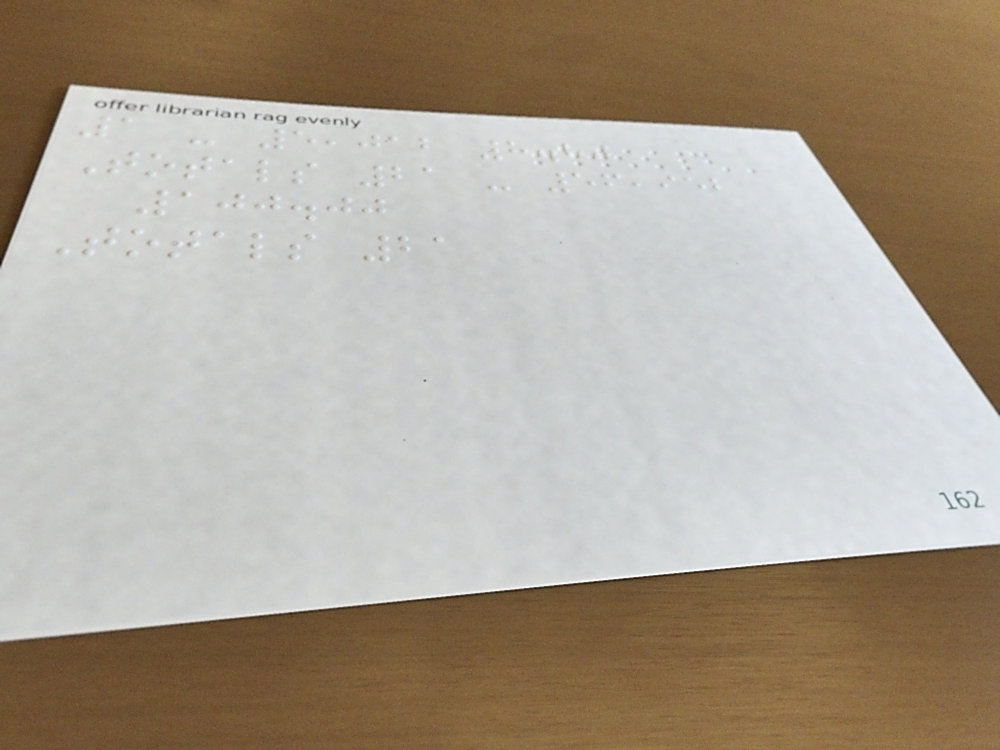1 - 5,012 8.80
Totals 21 - 56,952
100.00
Totals 21
